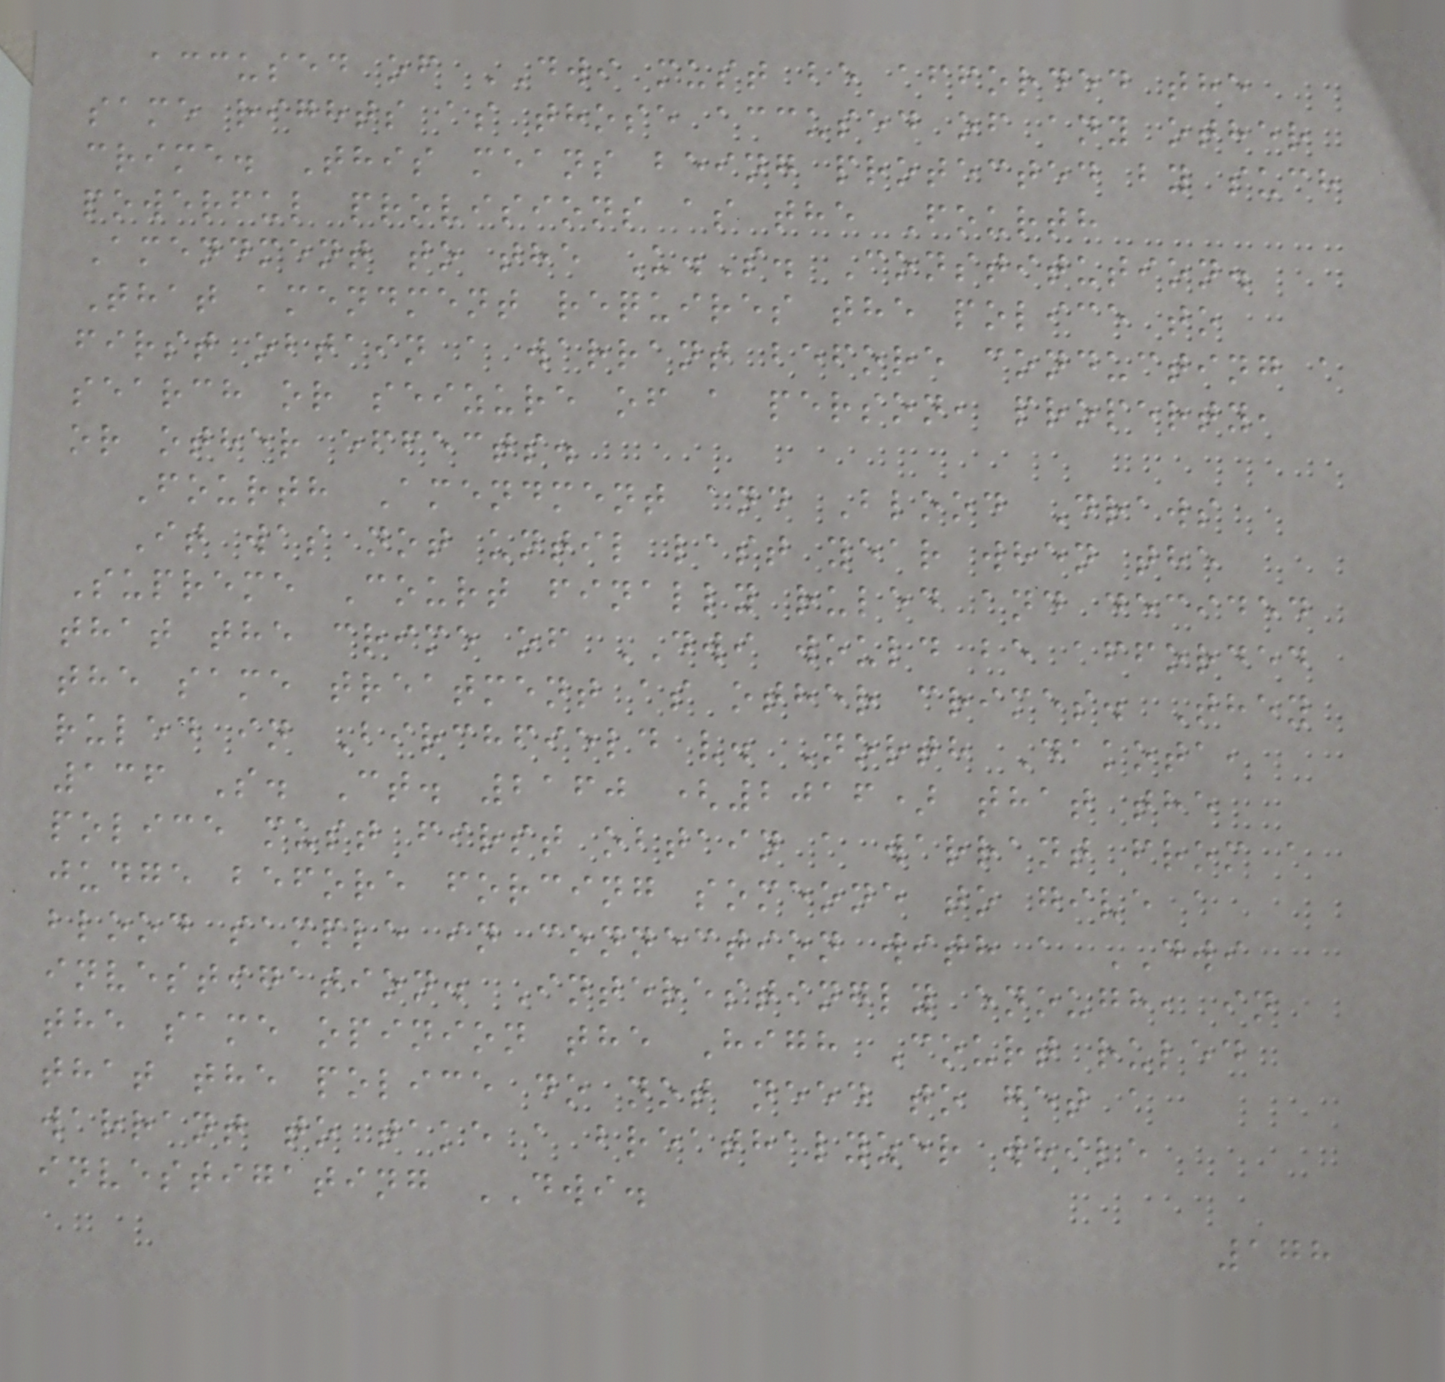accused of DWI must be afforded the
same rights as those accused of any other
crime. This means being protected by such
powerful provisions as the Fourth
Amendment to the U.S. Constitution.
That amendment requires the police to
first obtain a warrant before conducting a
search or seizure of a person, property,
or other effects.
Fourth Amendment and Blood Draws
It was not until last year when the
Supreme Court finally ruled and decided
that the crime of DWI would be afforded
the same treatment as other crimes. They
ruled in Birchfield v. North Dakota,
136 S. Ct. 2160 (2016) that the
police must first obtain a warrant from a
judge before forcing someone to give a
blood sample in connection with a DWI
investigation. Interestingly enough, in
the same opinion the High Court ruled
that the police do not need to get a
warrant to take a breathalyzer while
investigating DWI.
178
